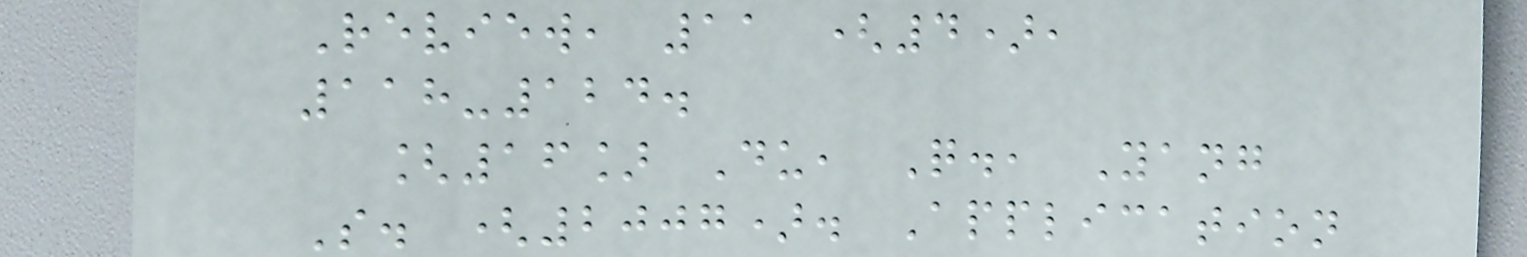Review, 11 (4),
118-124.
[16] Du, Q., Yang
S. (2007). Application
